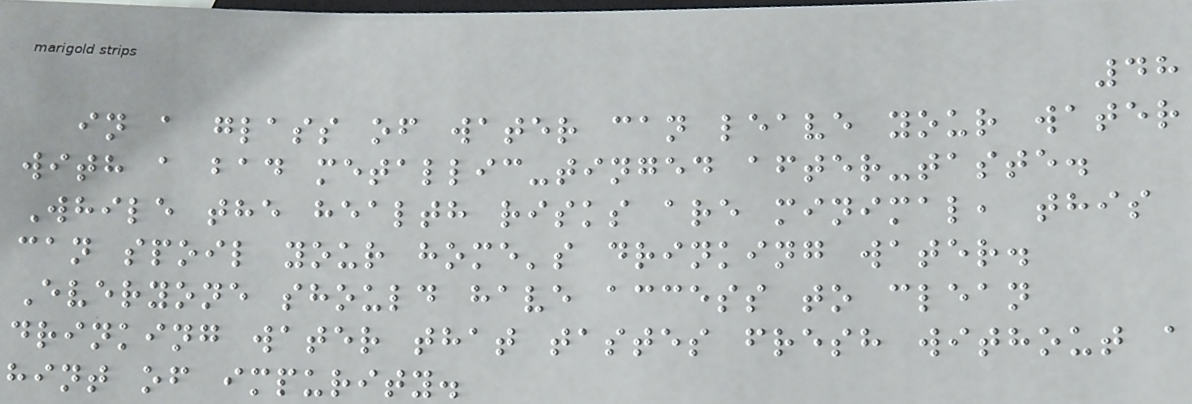48
in a glass of water can leave your water
with a bad metallic-tinged after-taste.
While the health risks are minimal, this
can spoil your home's drinking water.
Everyone should have access to clean
drinking water that tastes fresh without a
hint of impurity.
